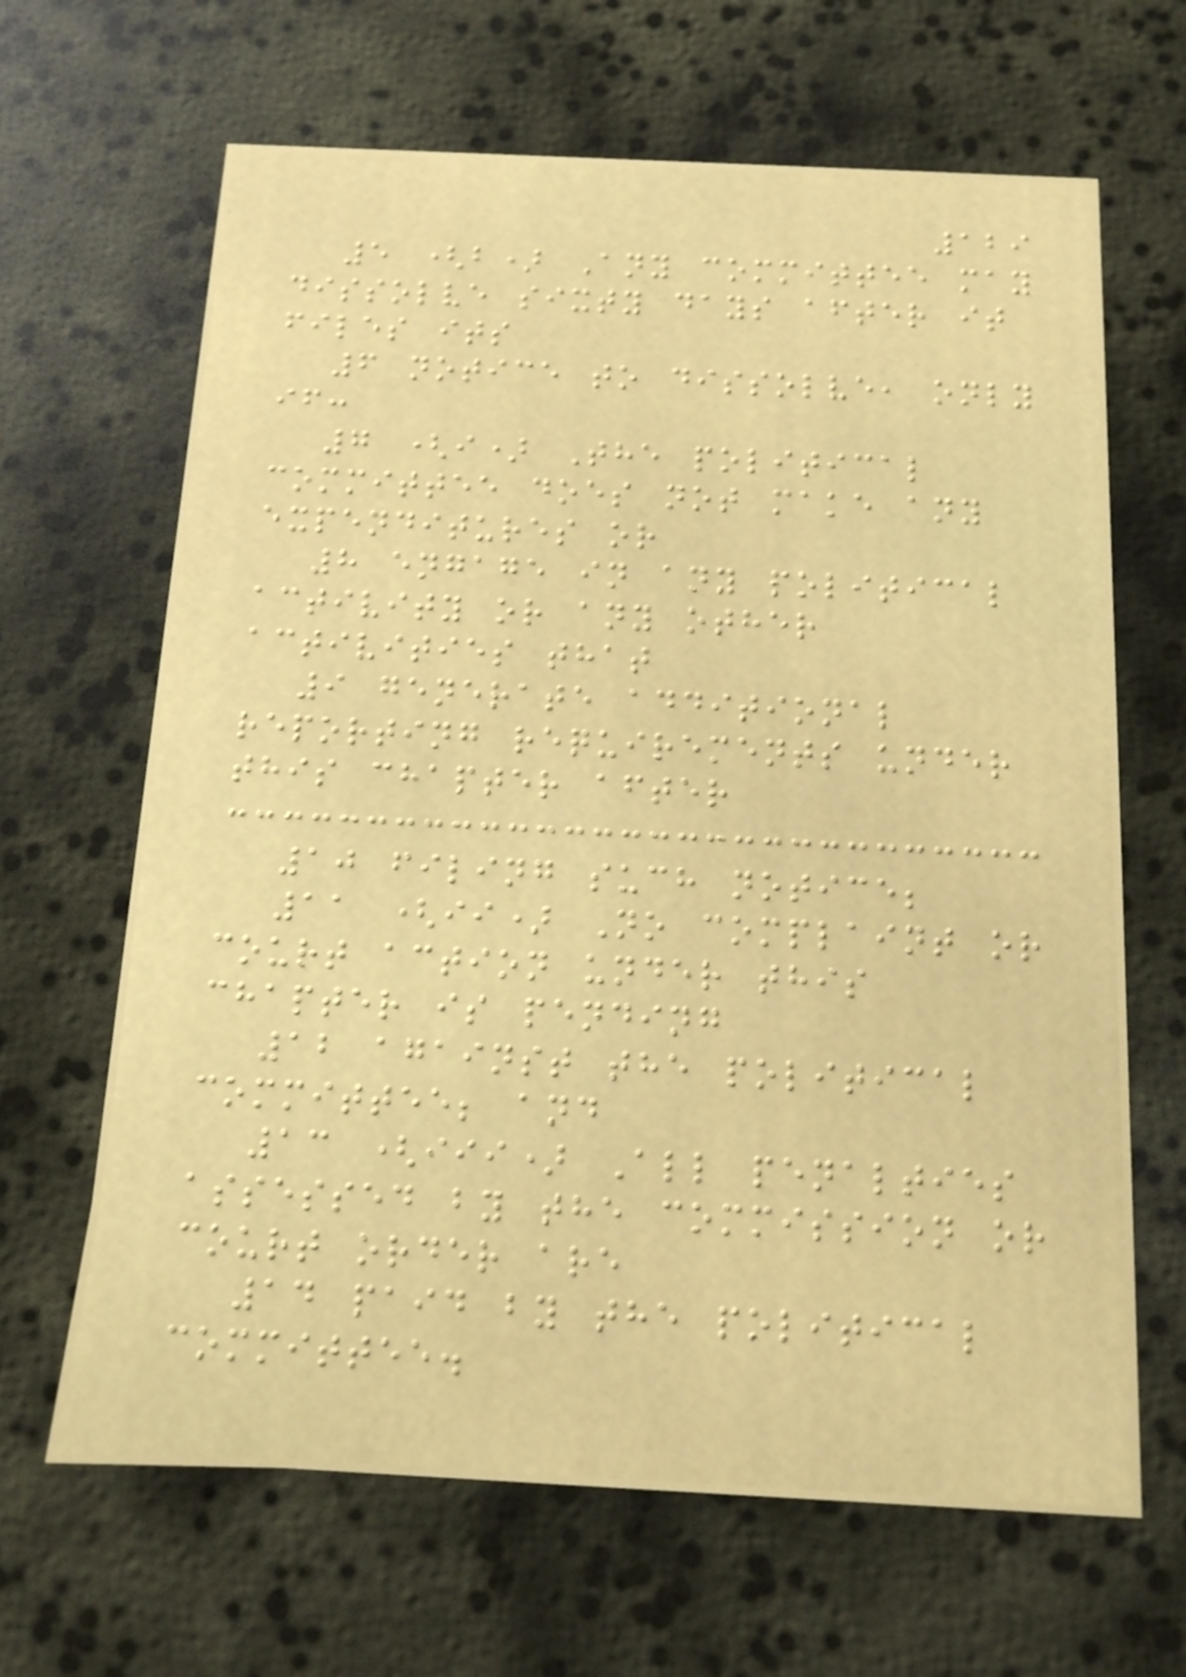129
5 (b) Any committee may
dissolve sixty days after it
files its
6 notice to dissolve, only
if:
7 (i) The political
committee does not make any
expenditures or
8 engage in any political
activity or any other
activities that
9 generate additional
reporting requirements under
this chapter after
10 filing such notice;
11 (ii) No complaint or
court action under this
chapter is pending
12 against the political
committee; and
13 (iii) All penalties
assessed by the commission or
court order are
14 paid by the political
committee.
